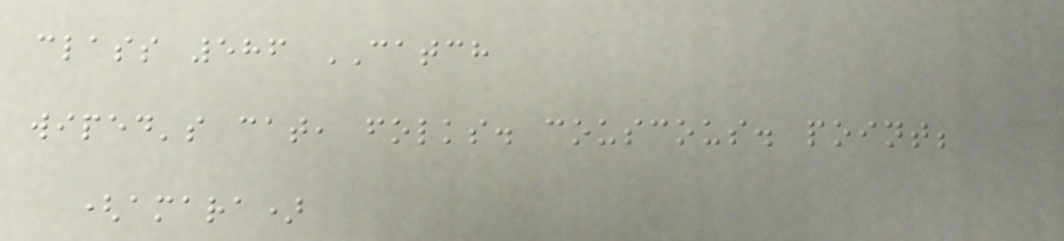class 586 CATCH
wiped's cat, folks. couscous. point;
(amara)
